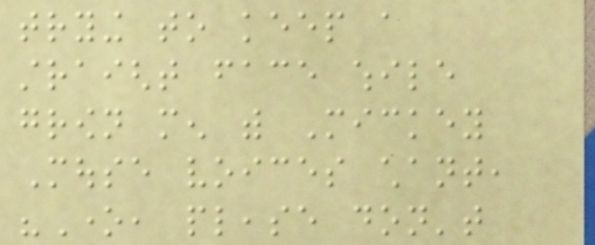trying to keep a
straight face while
grown men with Mickey
Mouse voices chant,
"One, please don't
